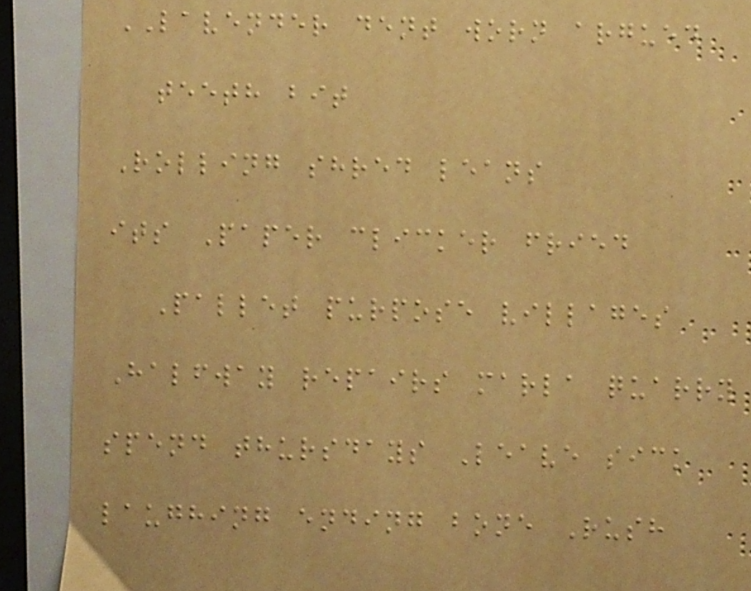LAVENDER dent worn argued
teeth bit
Rolling shred leans
its Paper clicker fried
Pallet purpose villages
Halfway repairs marla quarry
spend thursdays Leave sick
laughing ending bone Rush
